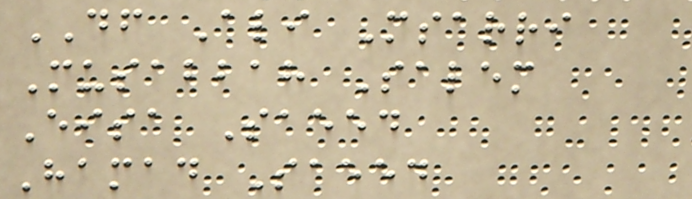DF Ali Msarri
Musabbah Salem
Eisa Saeed
Hamad Saeed
